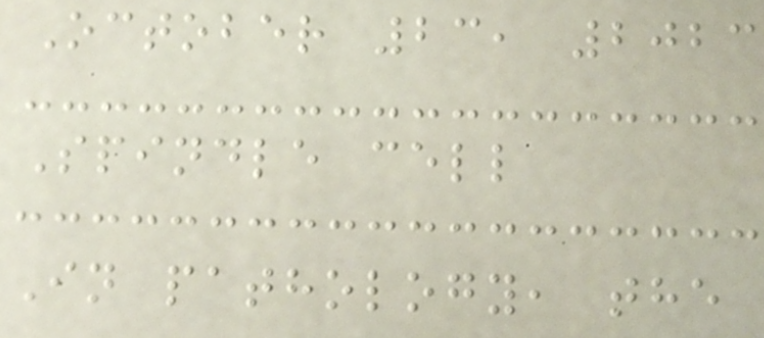October 23, 2023
Spindle cell
In pathology, the
